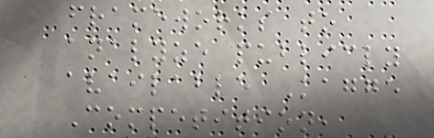frameworks to
analyze publicly
available Kagge
Competition,
